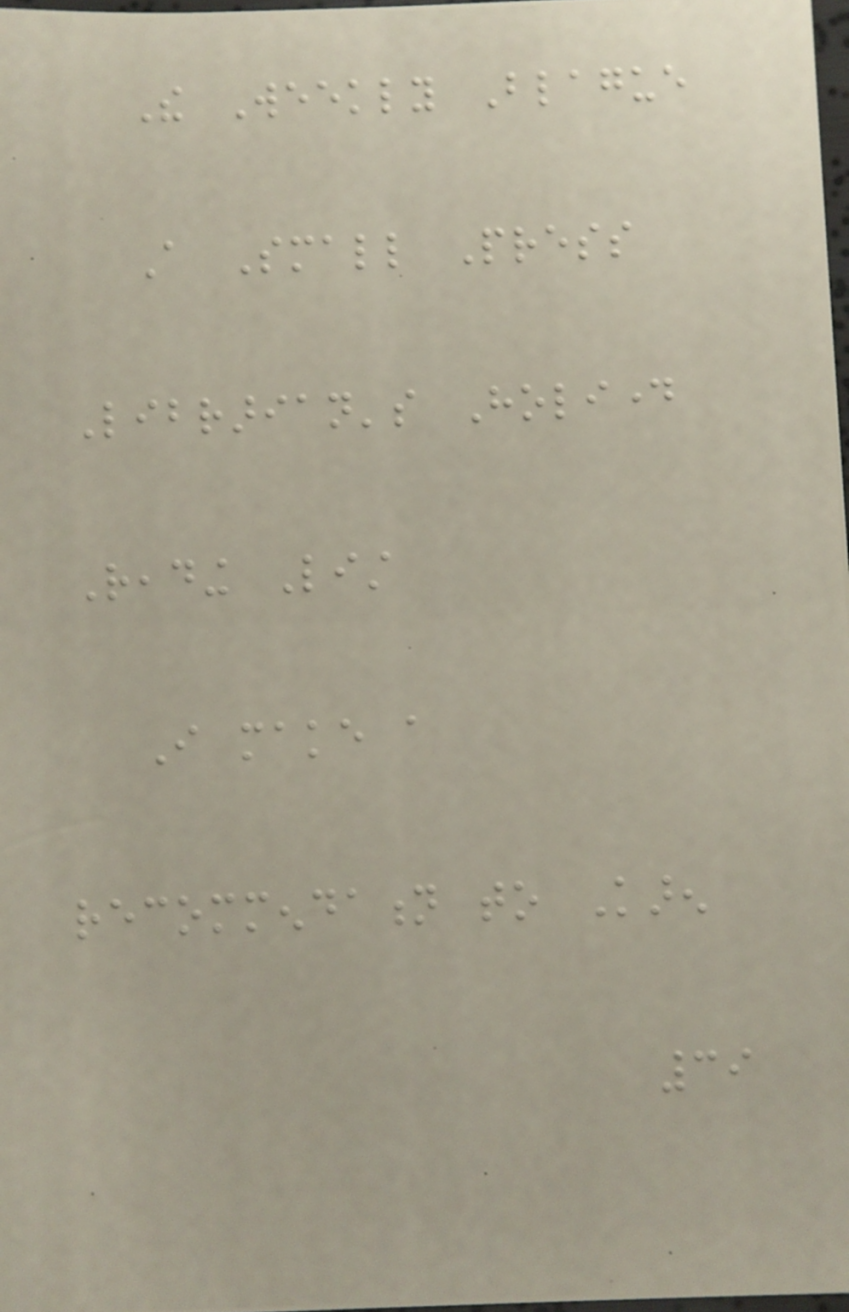The Weekly Blague
A Small Press
Librarian's Holiday
Reading List
I make a
recommendation to Karen
39
